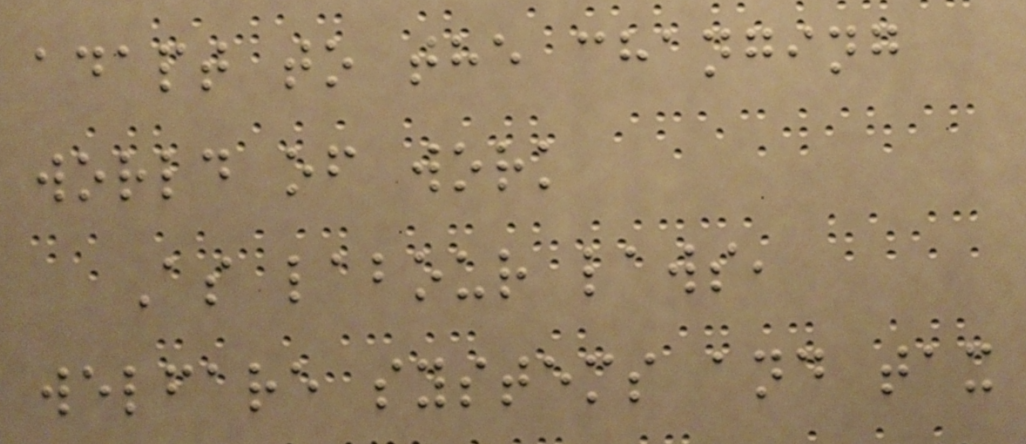adapt to the changing
world of work
As labour laws,
welfare systems and tax
